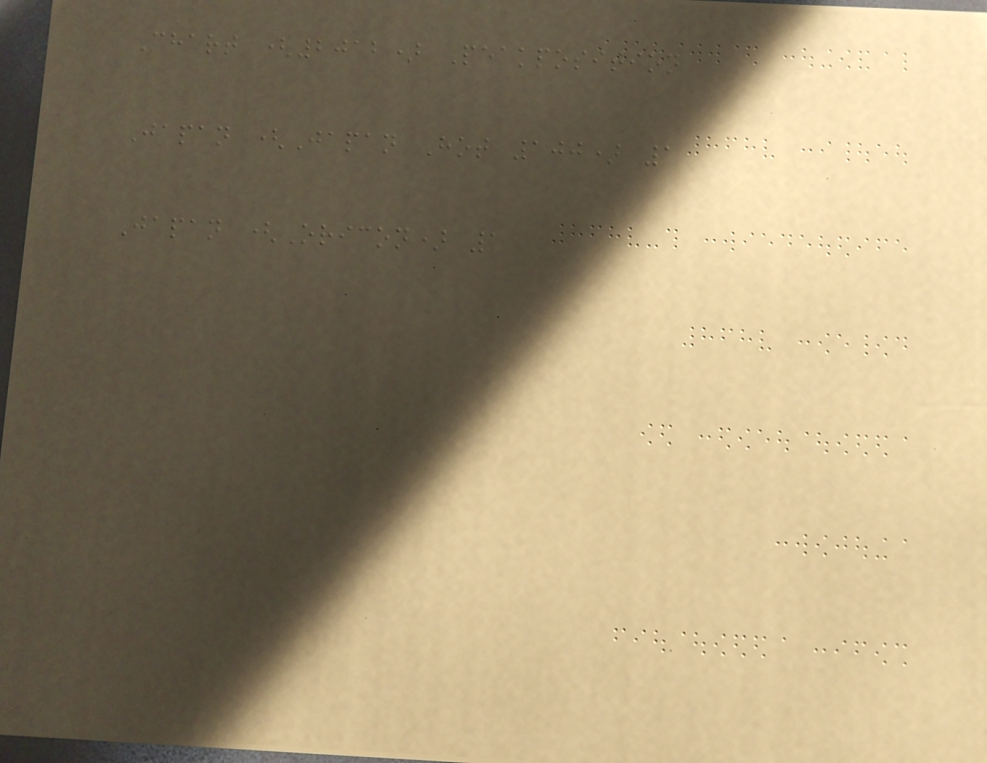Chart (2012) Peakposition
Japan (Japan Hot 100) 1
Japan (Oricon) 1
